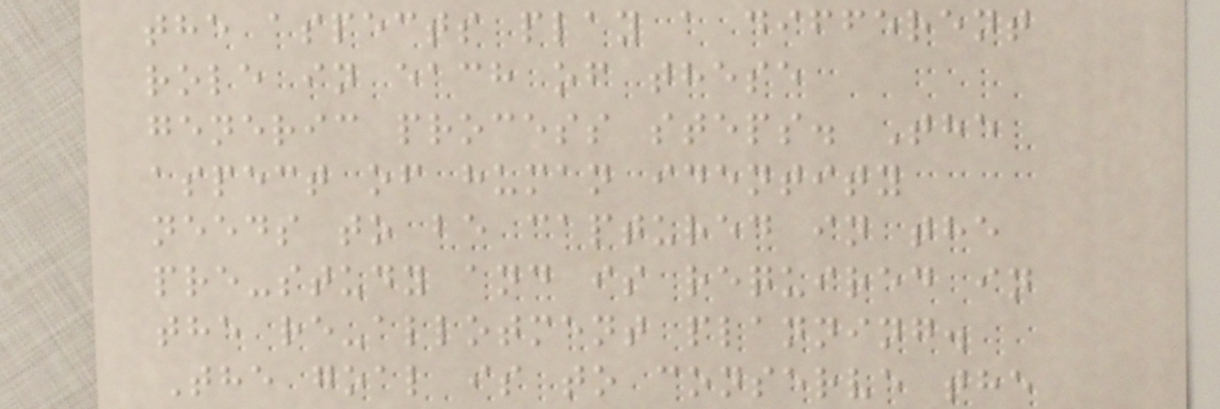the aspects play a different
role in each of these
generic process steps. The
aspect of human identity
needs to be captured in the
pre-study and is required in
the re-allotment planning.
The goal is to conserve the
